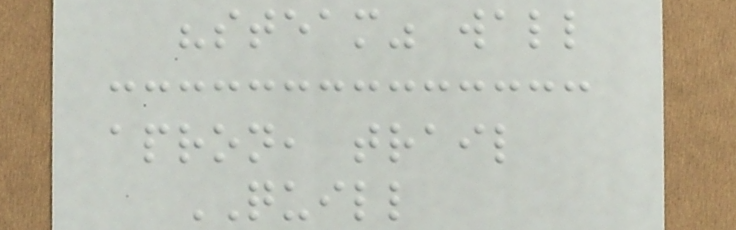"steam" wall
apron, trail
QUILL
